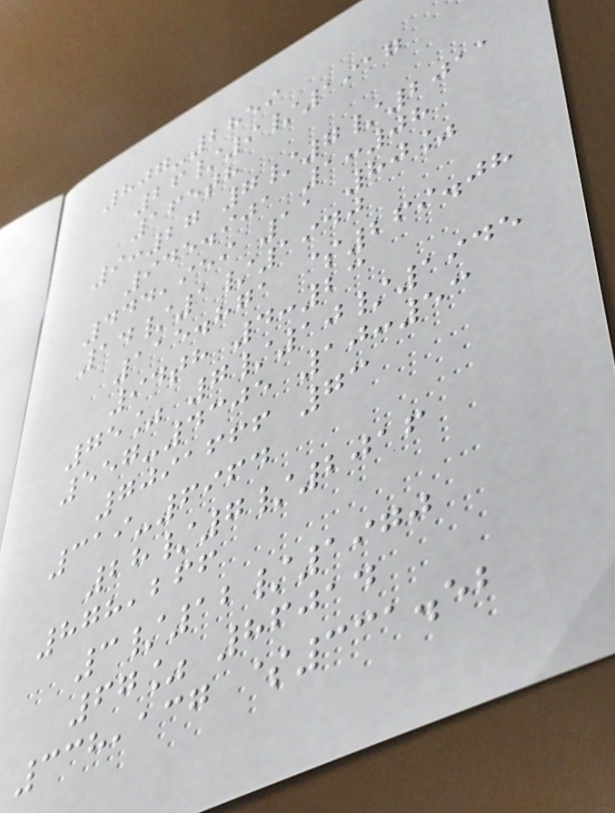807-2859
26/9/1917
165th
9:27 7/7/2011
945.901 1:08
444,959 11 80%
14/1/1940
115.871 $269.08
94th 4:23
75% 7/10/1945
557-4305 10:53
7091666 73
319-6964
28/7/2016
878,266
3/12/1970
67% 86014
338,137 $331.52
